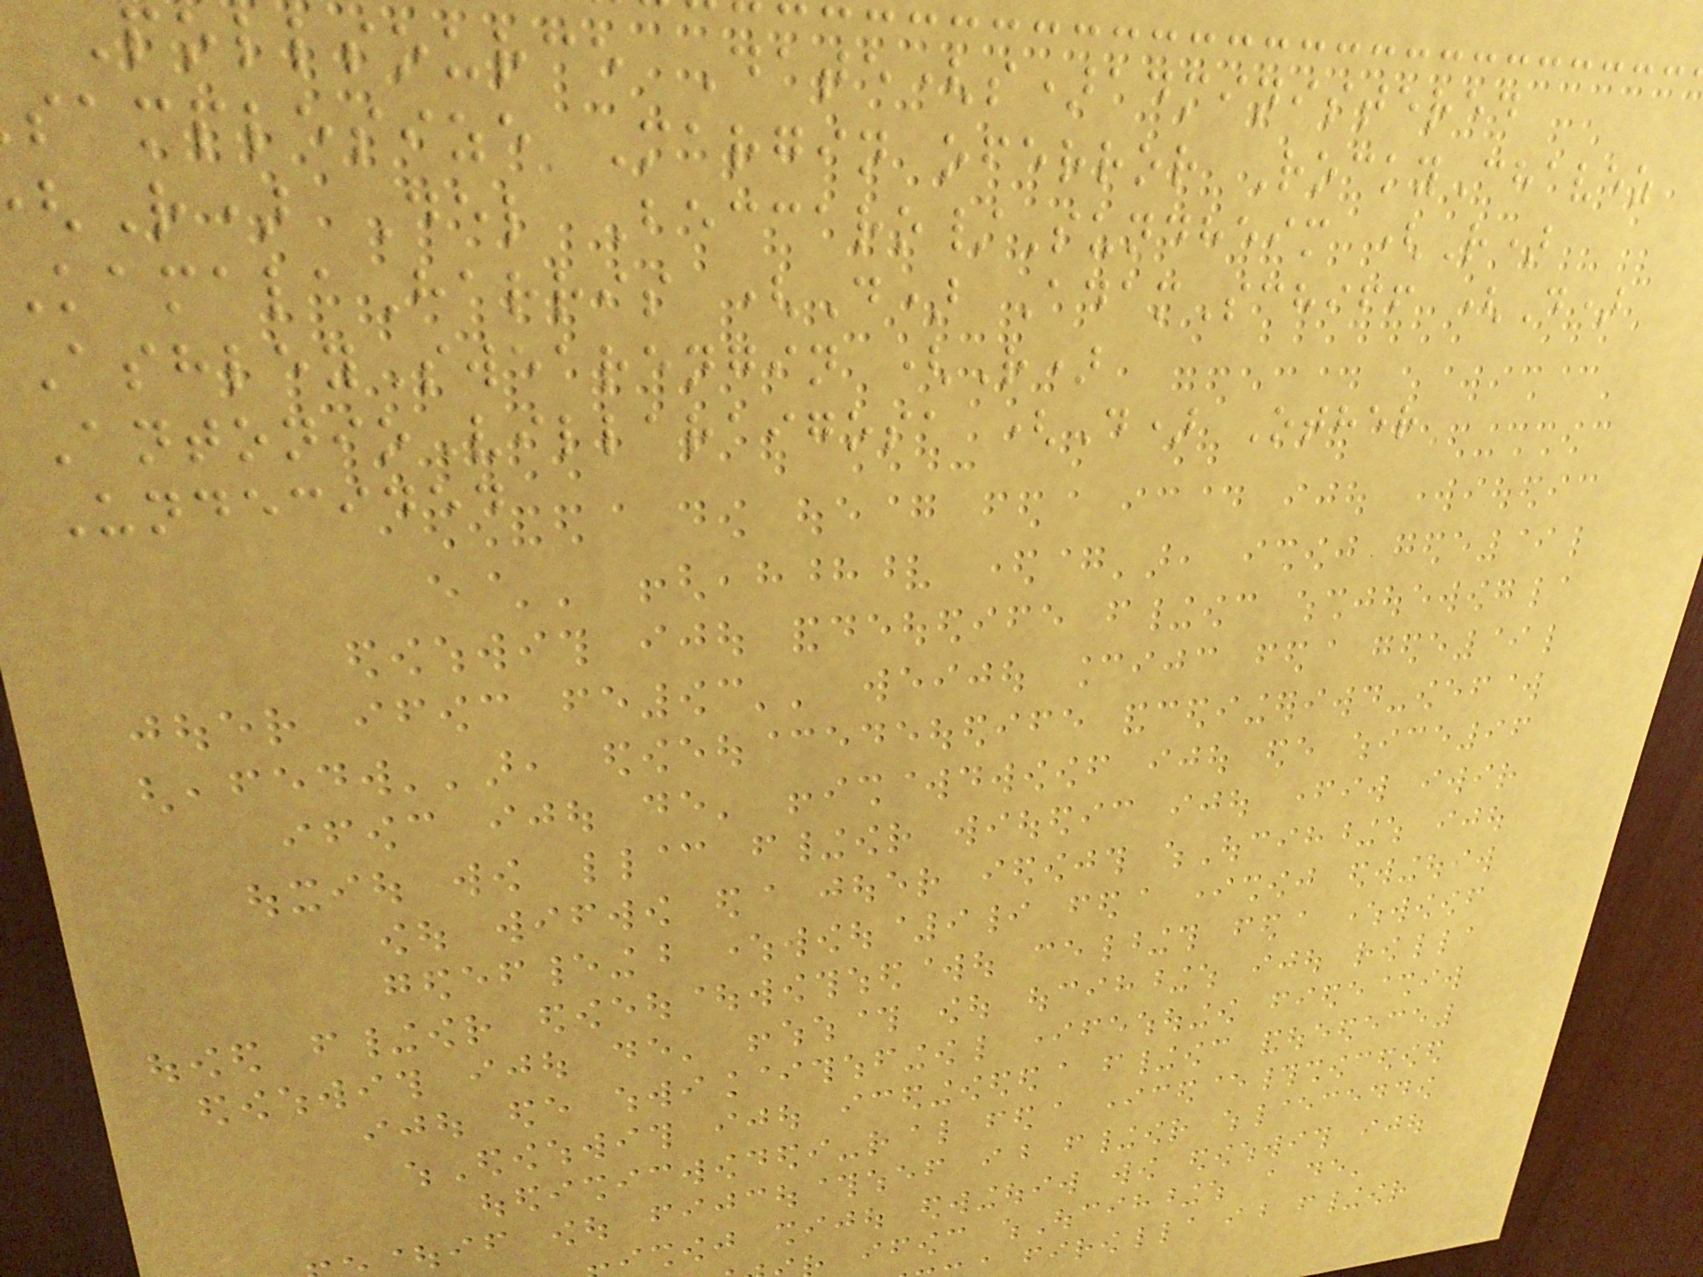Pollsource Date(s)administered
samplesize Margin oferror RockyChavez
R) Del Beccaro/Sundheim (R)
amalaHarris (D) AdamSchiff (D)
AshleySwearengin (R)
AntonioVillaraigosa (D) Other
Undecided
